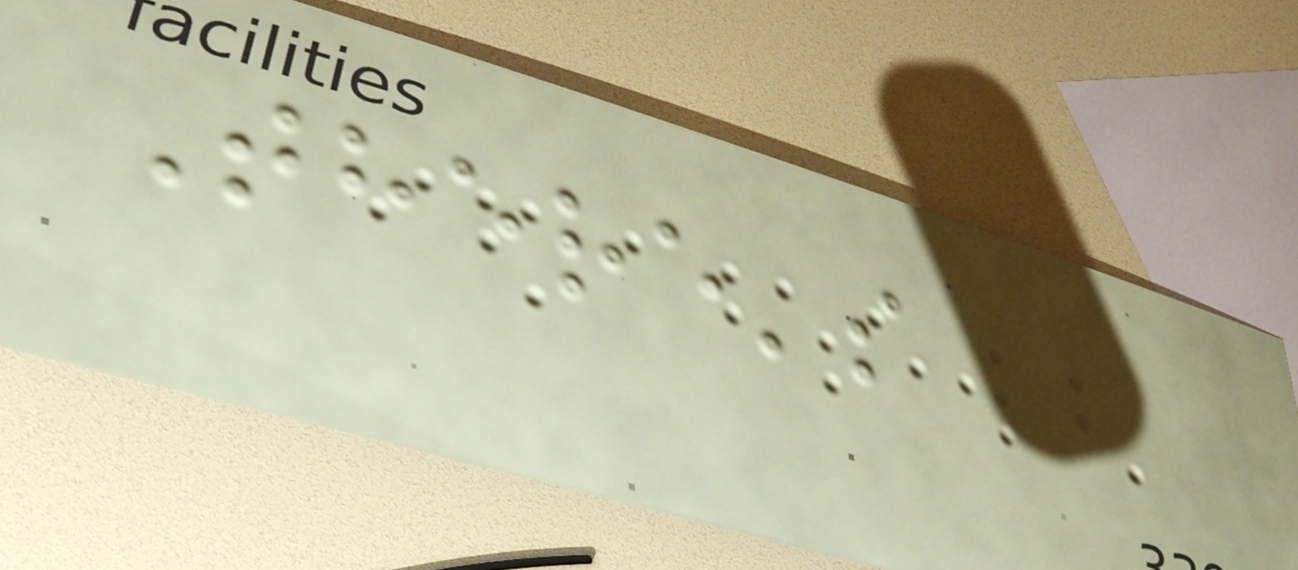There's
